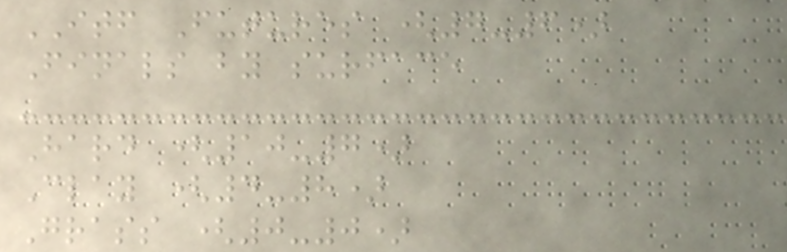ITF Futures (7-6)
Finals by surface
Hard (10-7)
Clay (4-8)
Grass (0-0)
